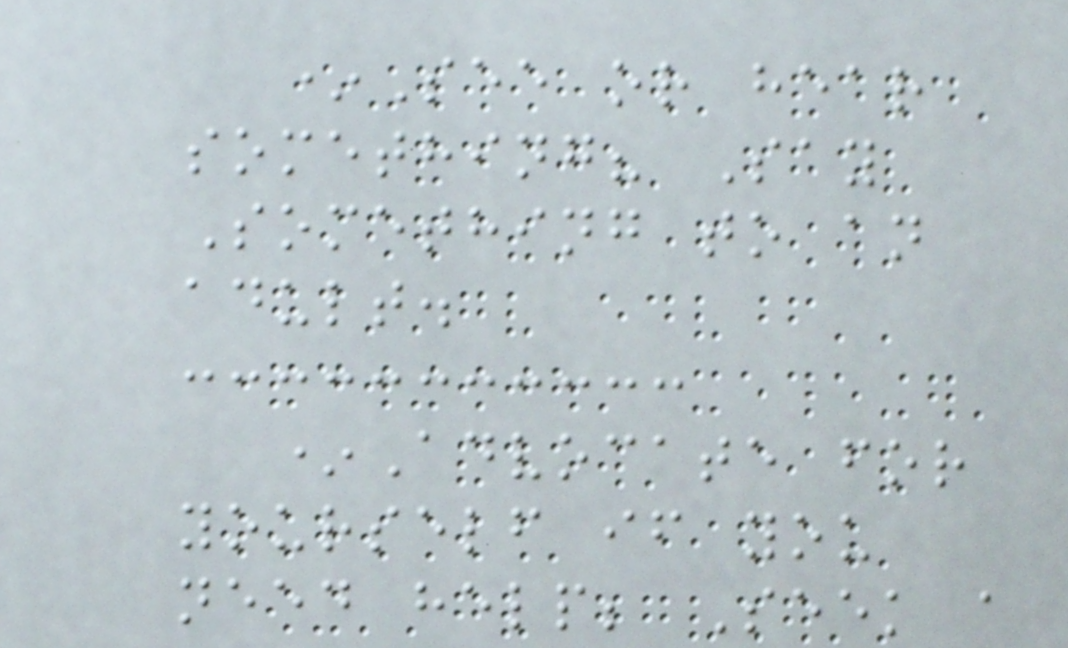*See or hear
something? Say
Something to an
adult.
*Advocate for
yourself if you
need help; Seek a
